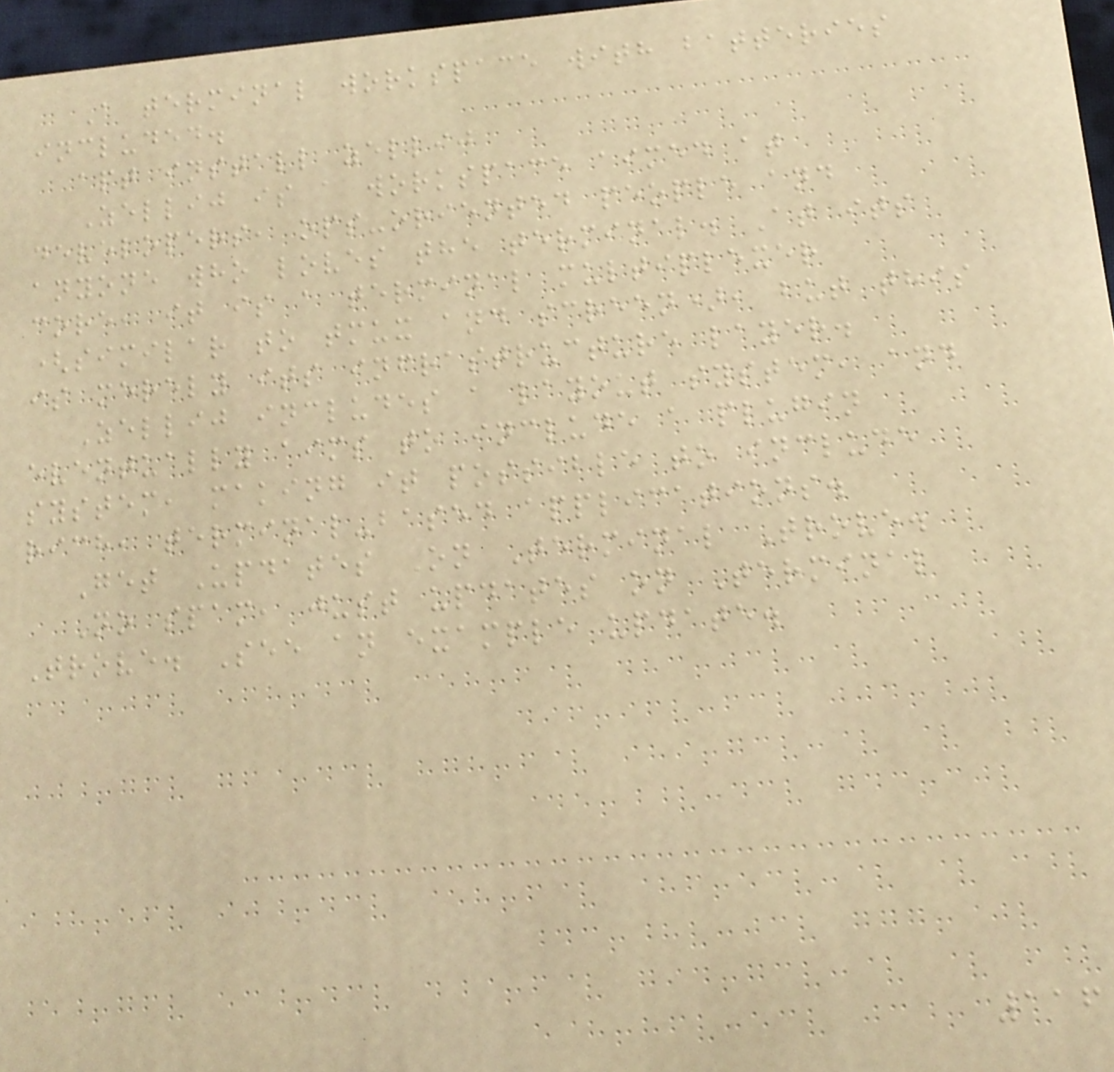A terminal workspace with batteries
included.
apt install zellij
Zellij is a workspace aimed at
developers, ops-oriented people and
anyone who loves the terminal. At its
core, it is a terminal multiplexer
(similar to tmux and screen), but this
is merely its infrastructure layer.
Zellij includes a layout system, and
eventually aims to include a plugin
system, making it possible to include
rich, terminal-based applications.
Get Updates On Terminal Trove.
No spam, just updates on Terminal
Trove. See an example update.
116
